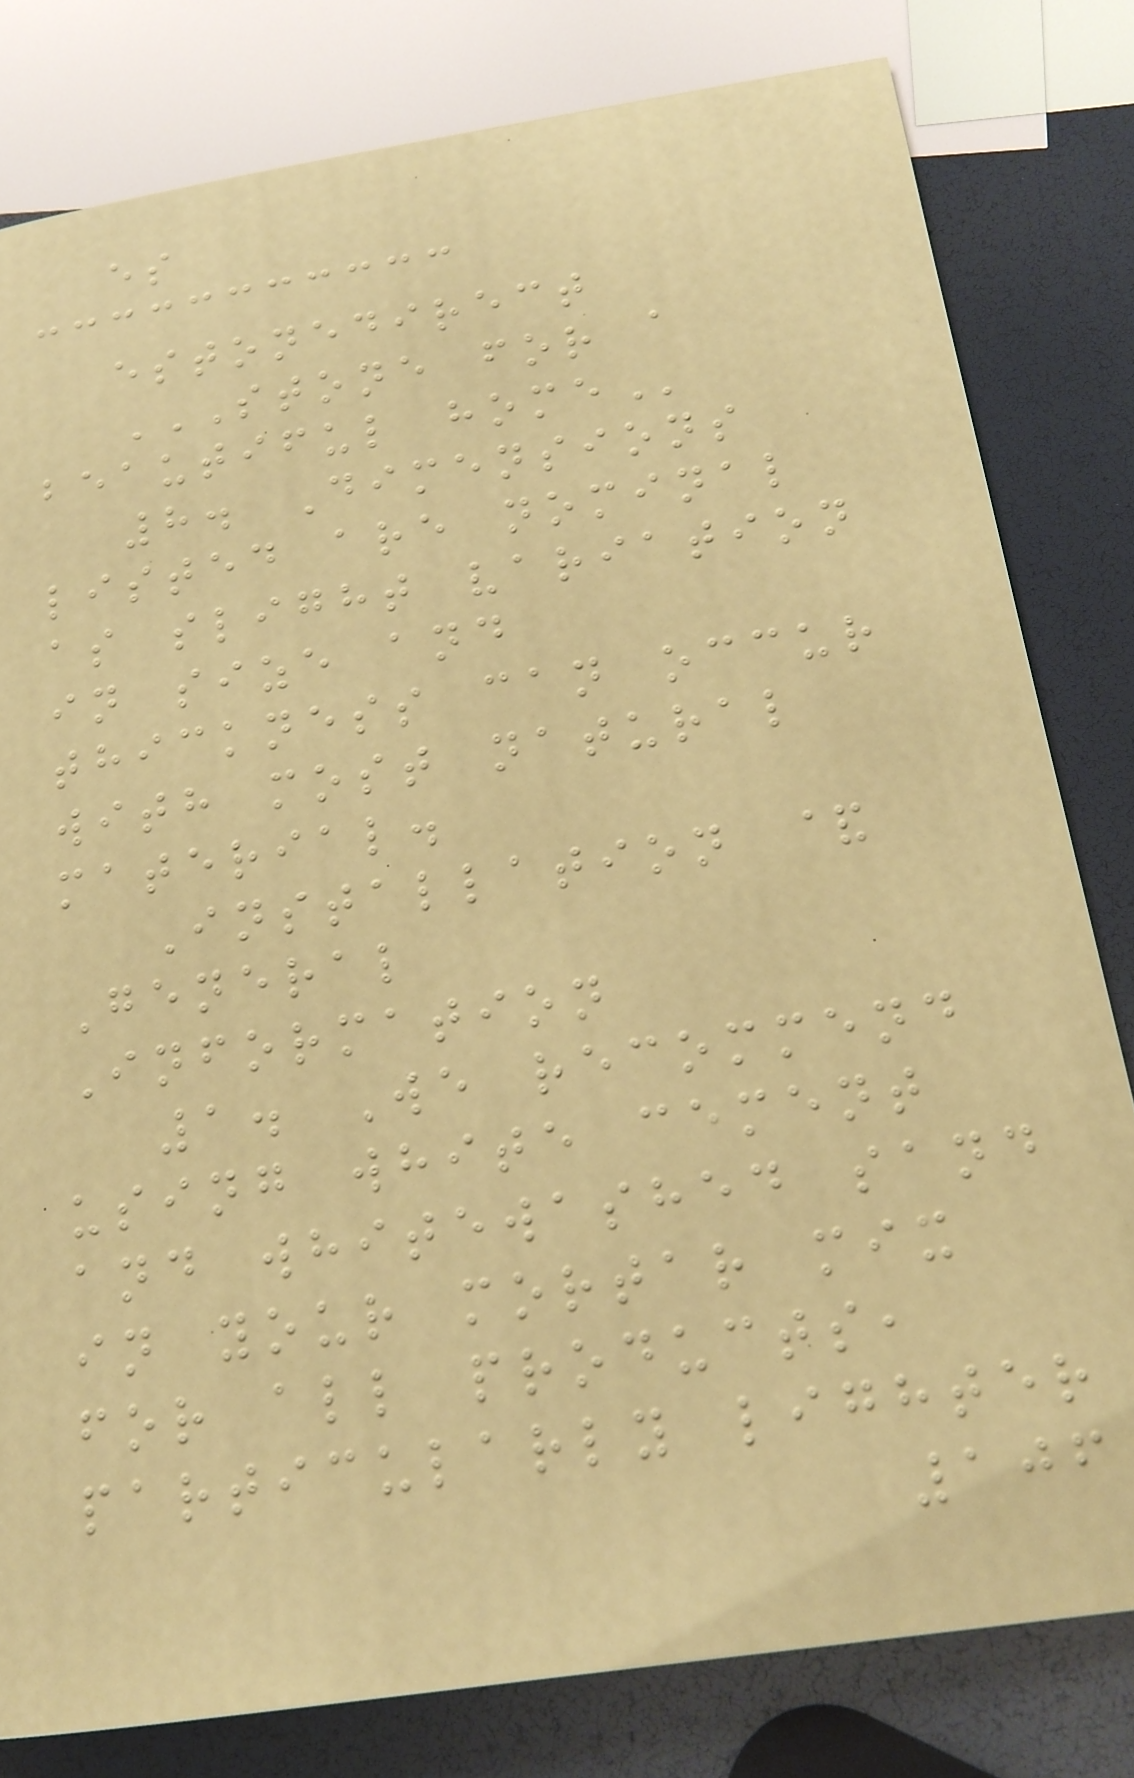es
estonedirect
STONE FOR A
BEAUTIFUL HOME
8. Dimensions
listed are nominal
as slight variation
in size and
thickness can occur
with most natural
material.
Installation &
General
Information
1. We recommend
using white cement
and whitewashed sand
in your mortar mix
for all products,
particularly lighter
106
